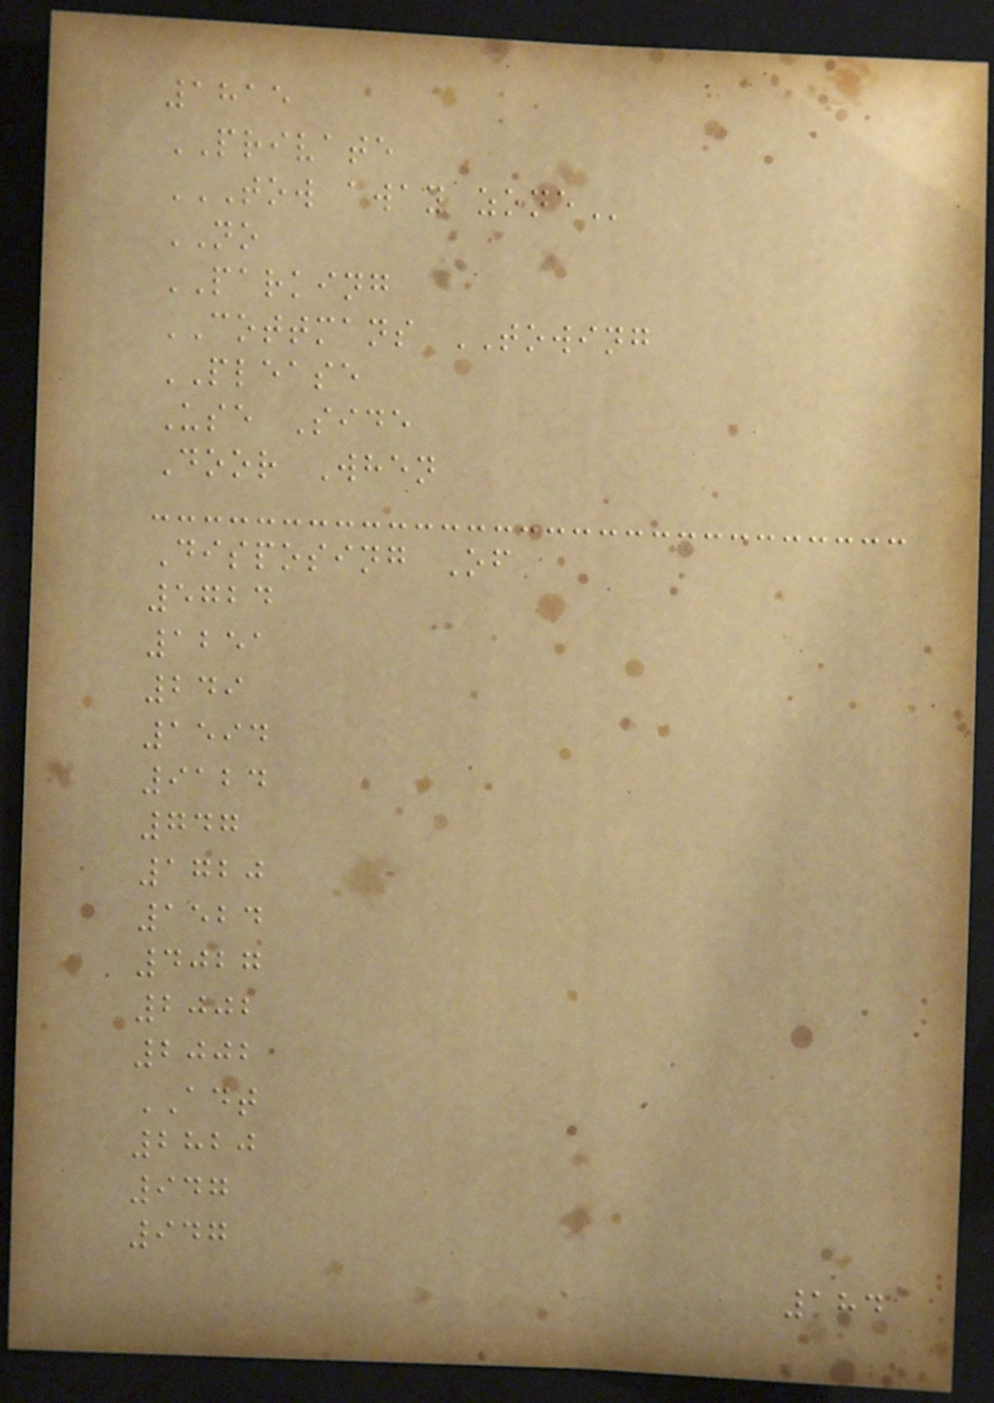1815
PRIVATE
TOW AWAY ZONE
NO
PARKING
COTTMANS TOWING
PLEASE
Use Side
Door When
Disposing Of
5724
1251
249
1594
9124
747
1720
1524
4027
2002
2002
ADT
2820
947
947
184
